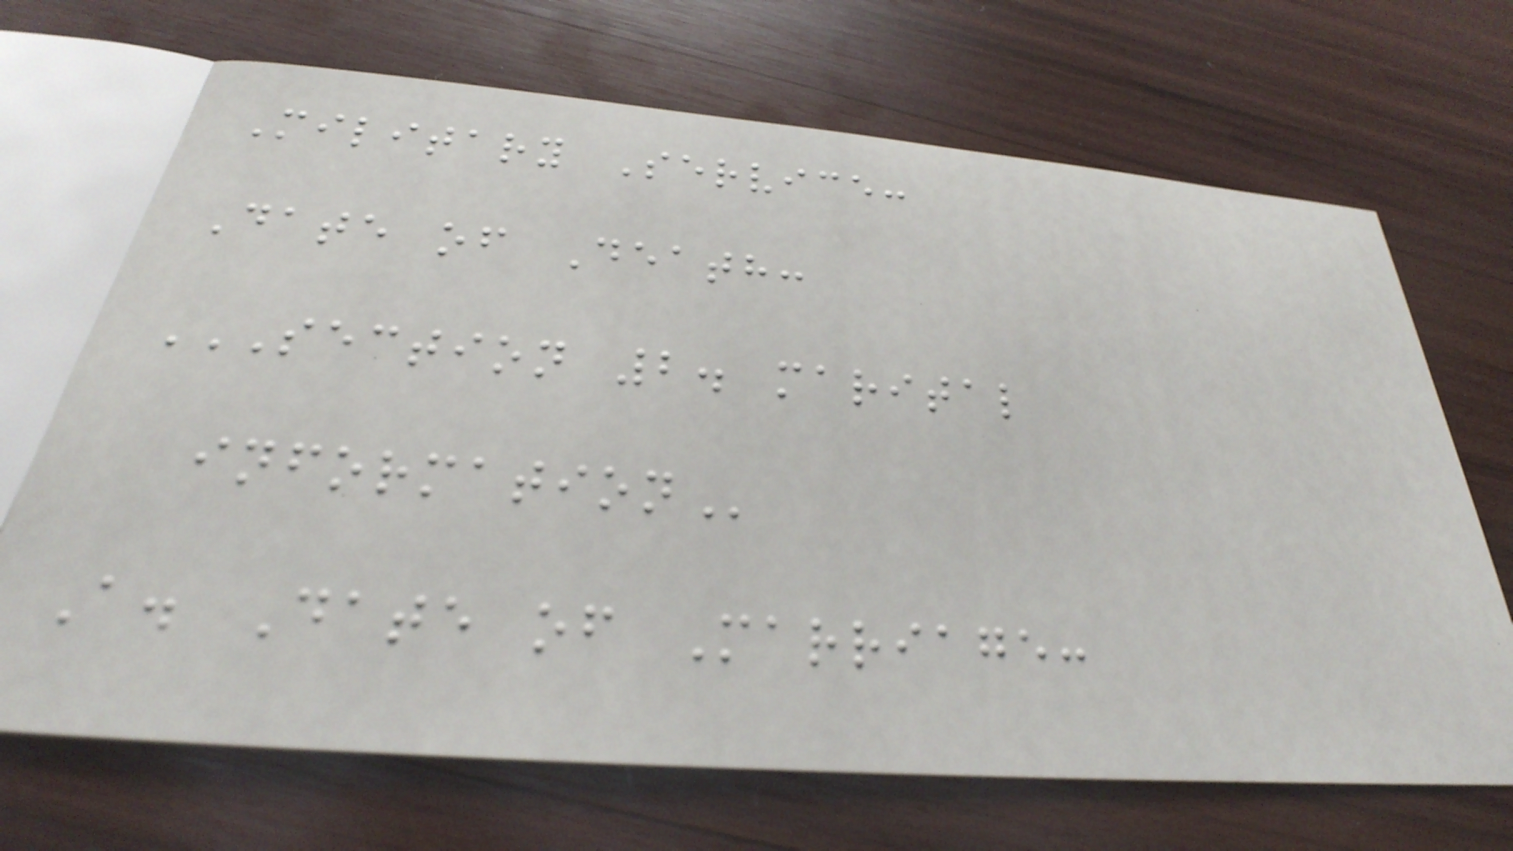Military Service:
Date of Death:
SECTION 2. MARITAL
INFORMATION
A. Date of Marriage:
